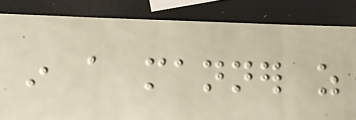in a manner as
